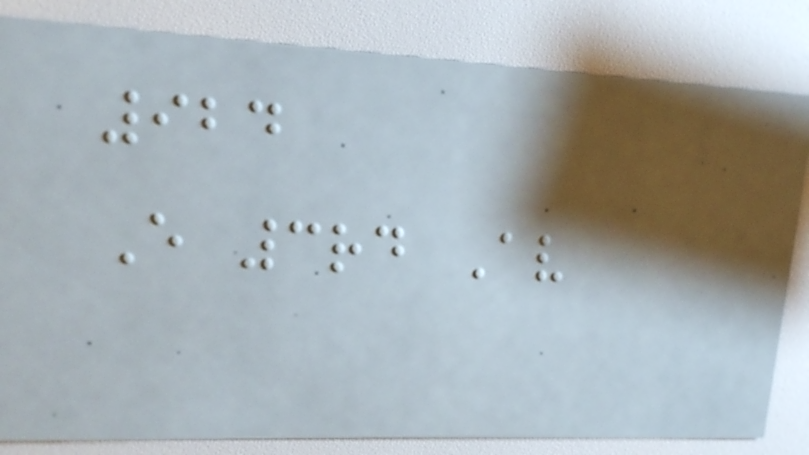924
E 3rd Av
